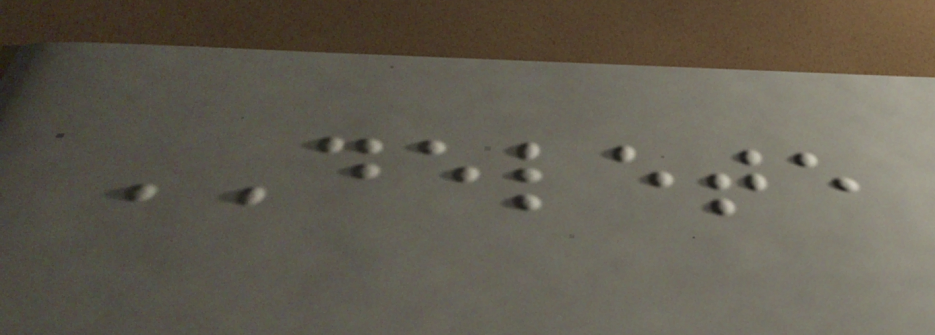DELETE
